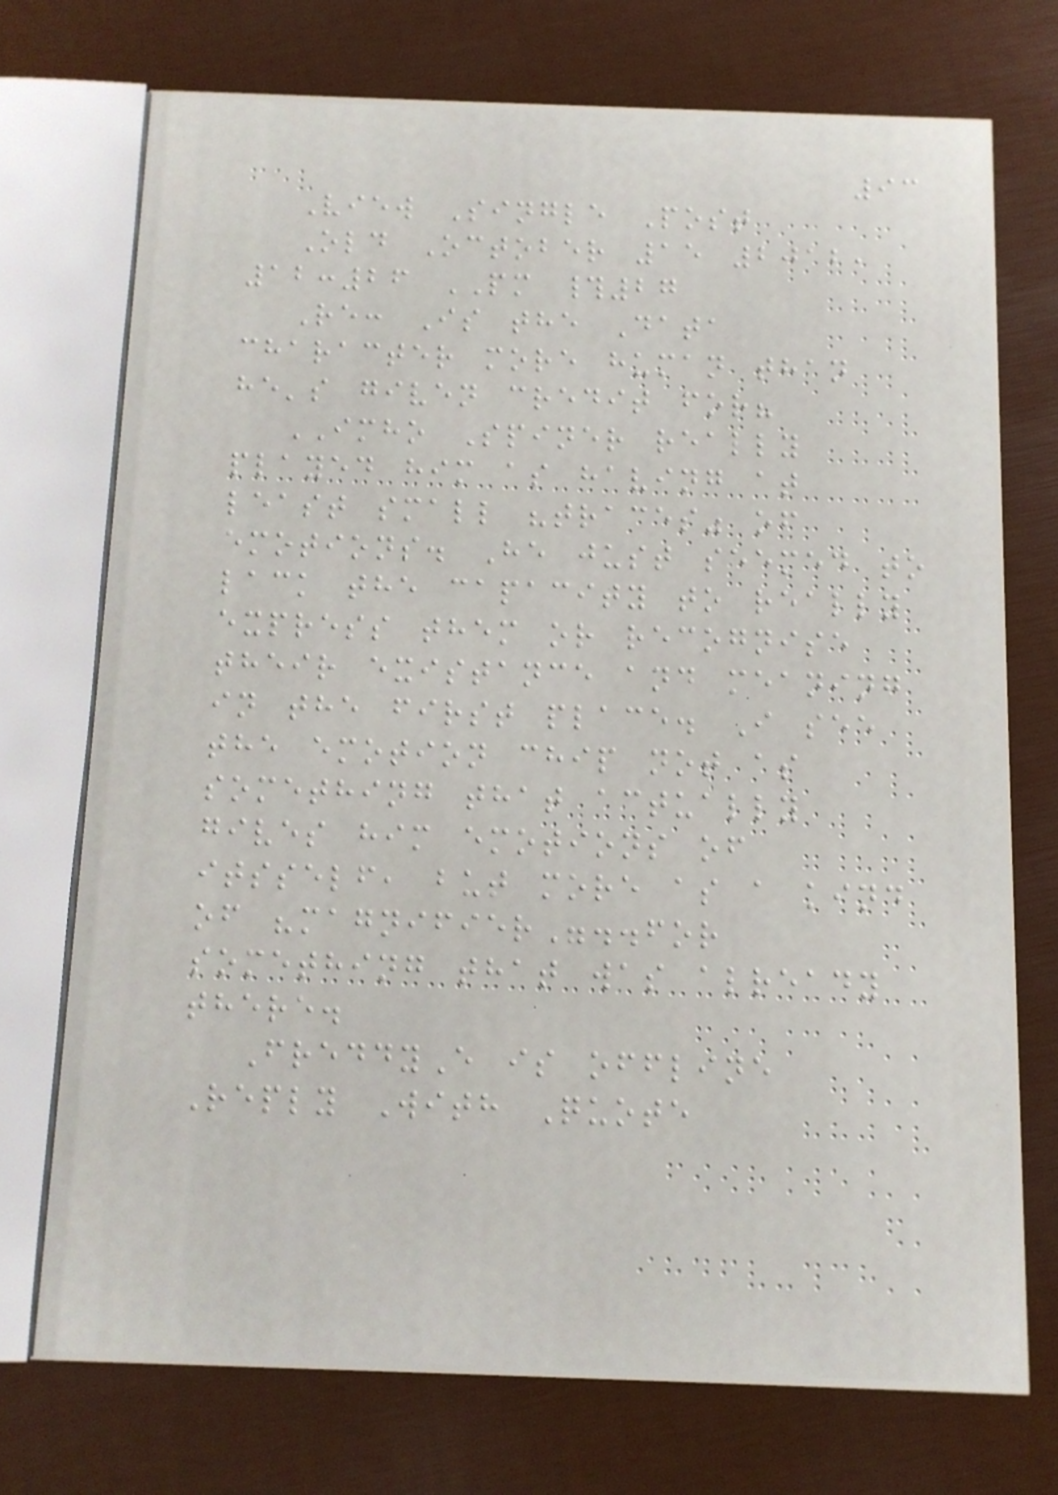93
View Single Post
Old October 15 2012,
12:26 PM #27
Re: Is the Data
character more human than
he's given credit for?
IMHO Spiner really
played him as having at
least small "traces" of
emotions. He just seemed to
lack the capacity to really
express them or recognise
their existance and meaning
in the first place. I see
the emotion chip not as
something that actually
gives him emotions of
itsself, but more as a kind
of "magnifier"..for
something that was already
there.
FreddyE is offline
Reply With Quote
